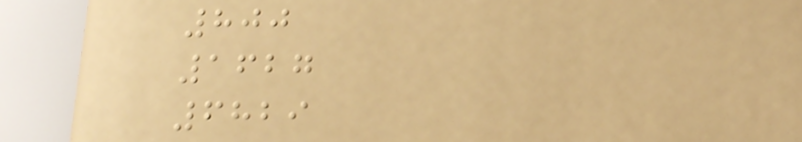800
1627
6829
